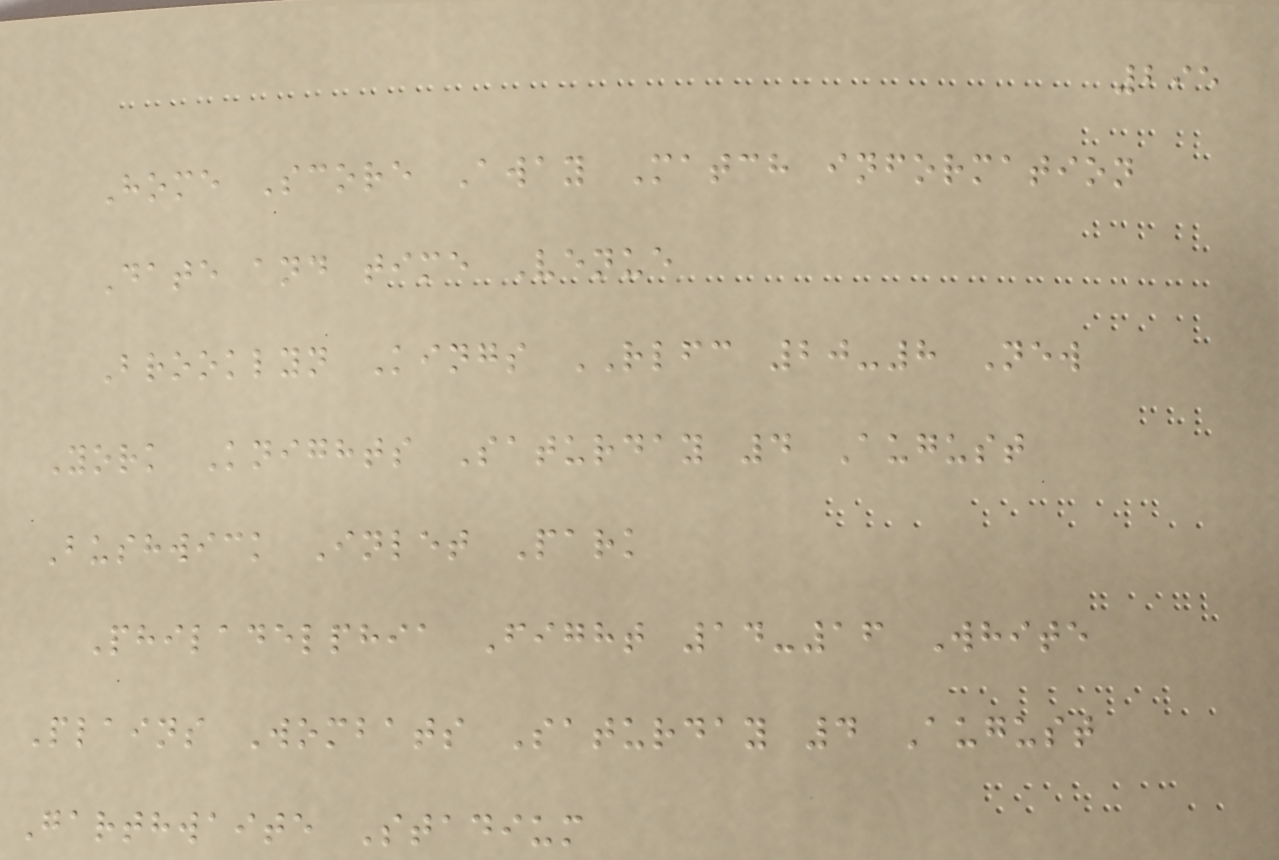295
Home Score Away Match information
Date and time Venue
Brooklyn Kings RLFC 20-8 New
York Knights Saturday 4 August
Bushwick Inlet Park
Philadelphia Fight 14-16 White
Plains Wombats Saturday 4 August
Garthwaite Stadium
